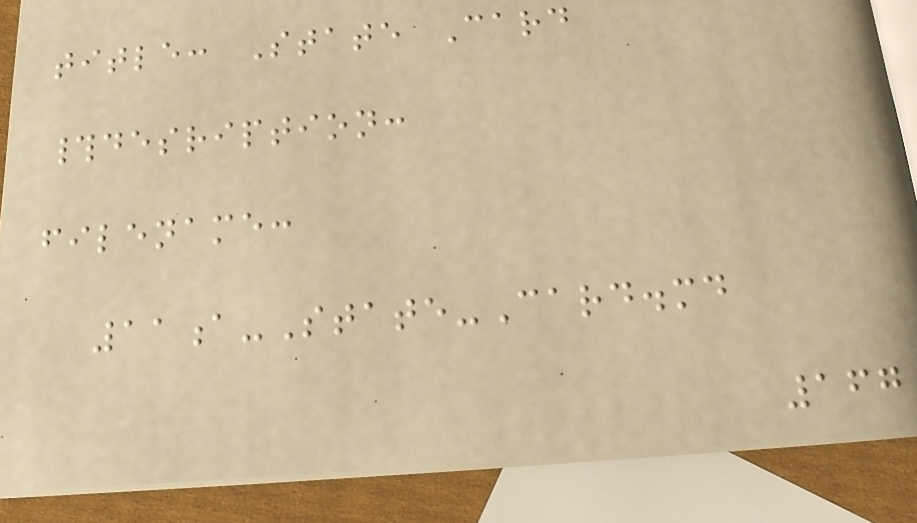title: State Card
#desription:
filename:
11a-State-Card.md
167
